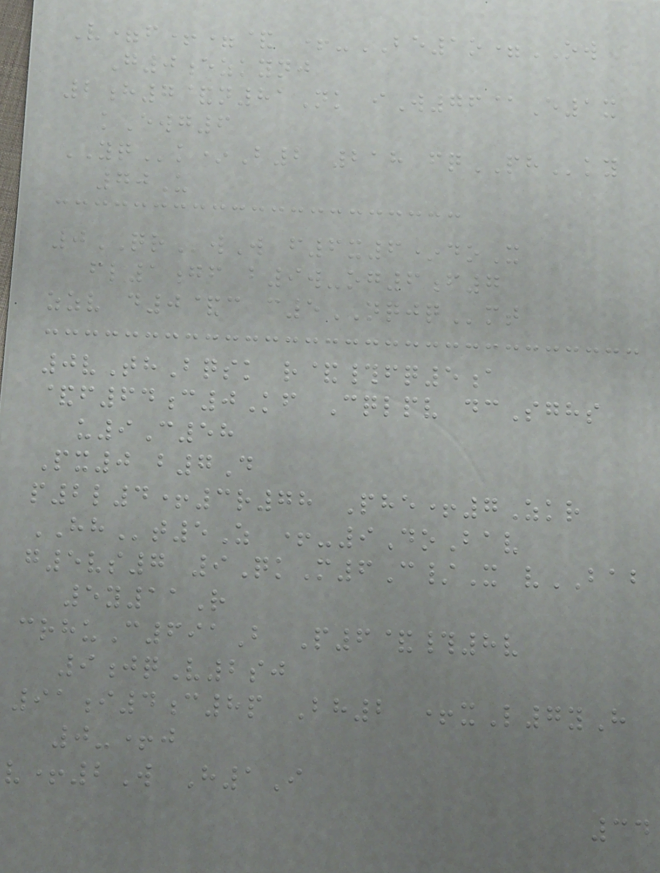V=f+=& +-BE1o=OW
G0ezkynj
2h7&n81Nk iW76@E1x
kEwg6
YQk*B2 218 fqPHky
70U
0QRwW f6x6*doX
fl1gf b9w-og6f7
zzv d0&c c5NQJQmt
0vThBqsk r&#fq5a
&f64c0Kf Cqlpv dcSghs
u9C58
Px0 b7D
p2l4+3r78 Phe+7Zkr
HHt5Z +-9DoBav
g5vs7 9QkM6C/X vBAB
5y11R
crhuC691B P6&#8v
9jqV2sj
91i4c8p Bh2 +xL7yH
0-+j
v+2W H1I
34
